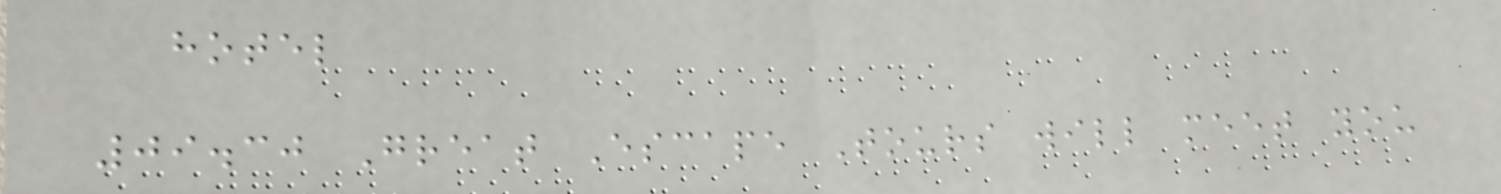hotel
09.30 Great Escape Tours will meet you
